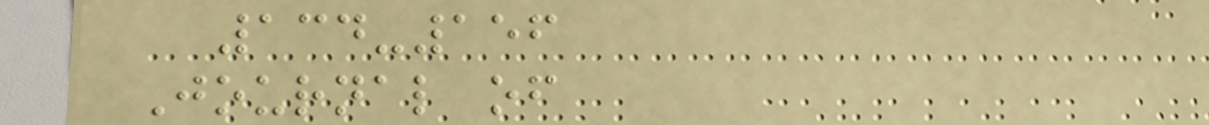134-156
Journal of
